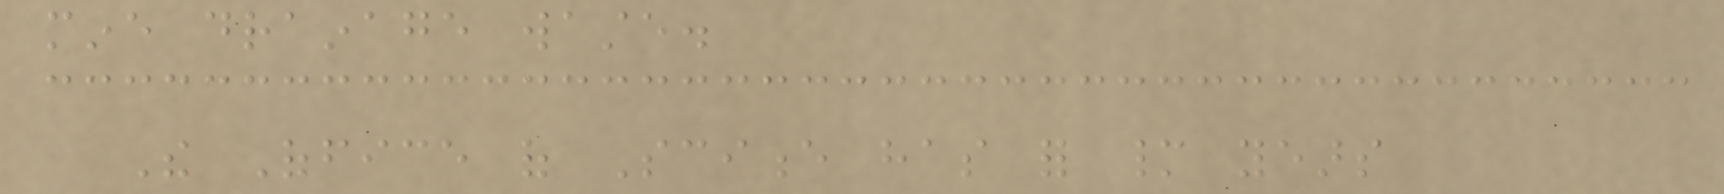mine drainage waste.
The Office of Science has for many years
